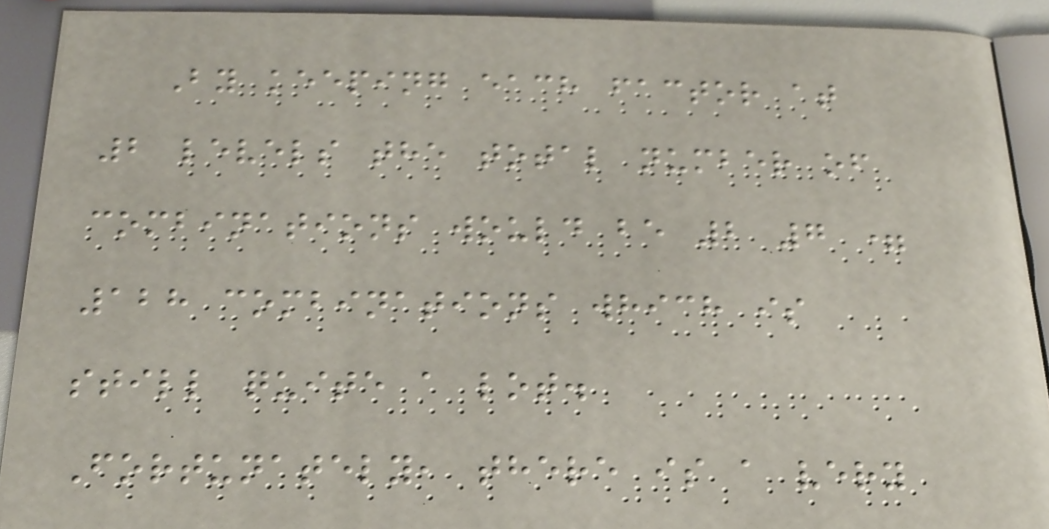By keeping each factor at
2 levels the total number of
combinations would be 2 7 =
128 combinations which is
still quite a lot.
Fortunately, there is a very
